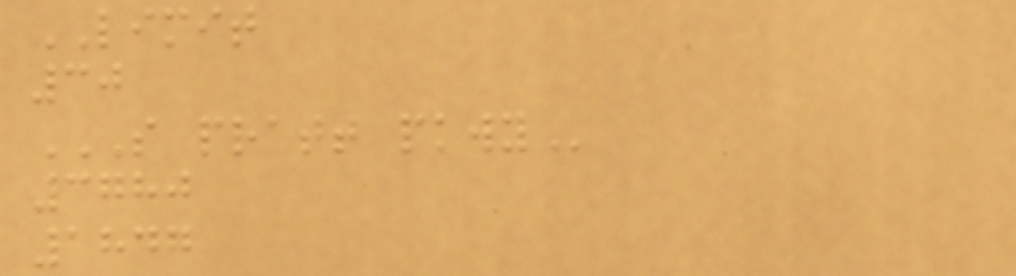LIMIT
30
S PRATT PKWY
3780
1847
